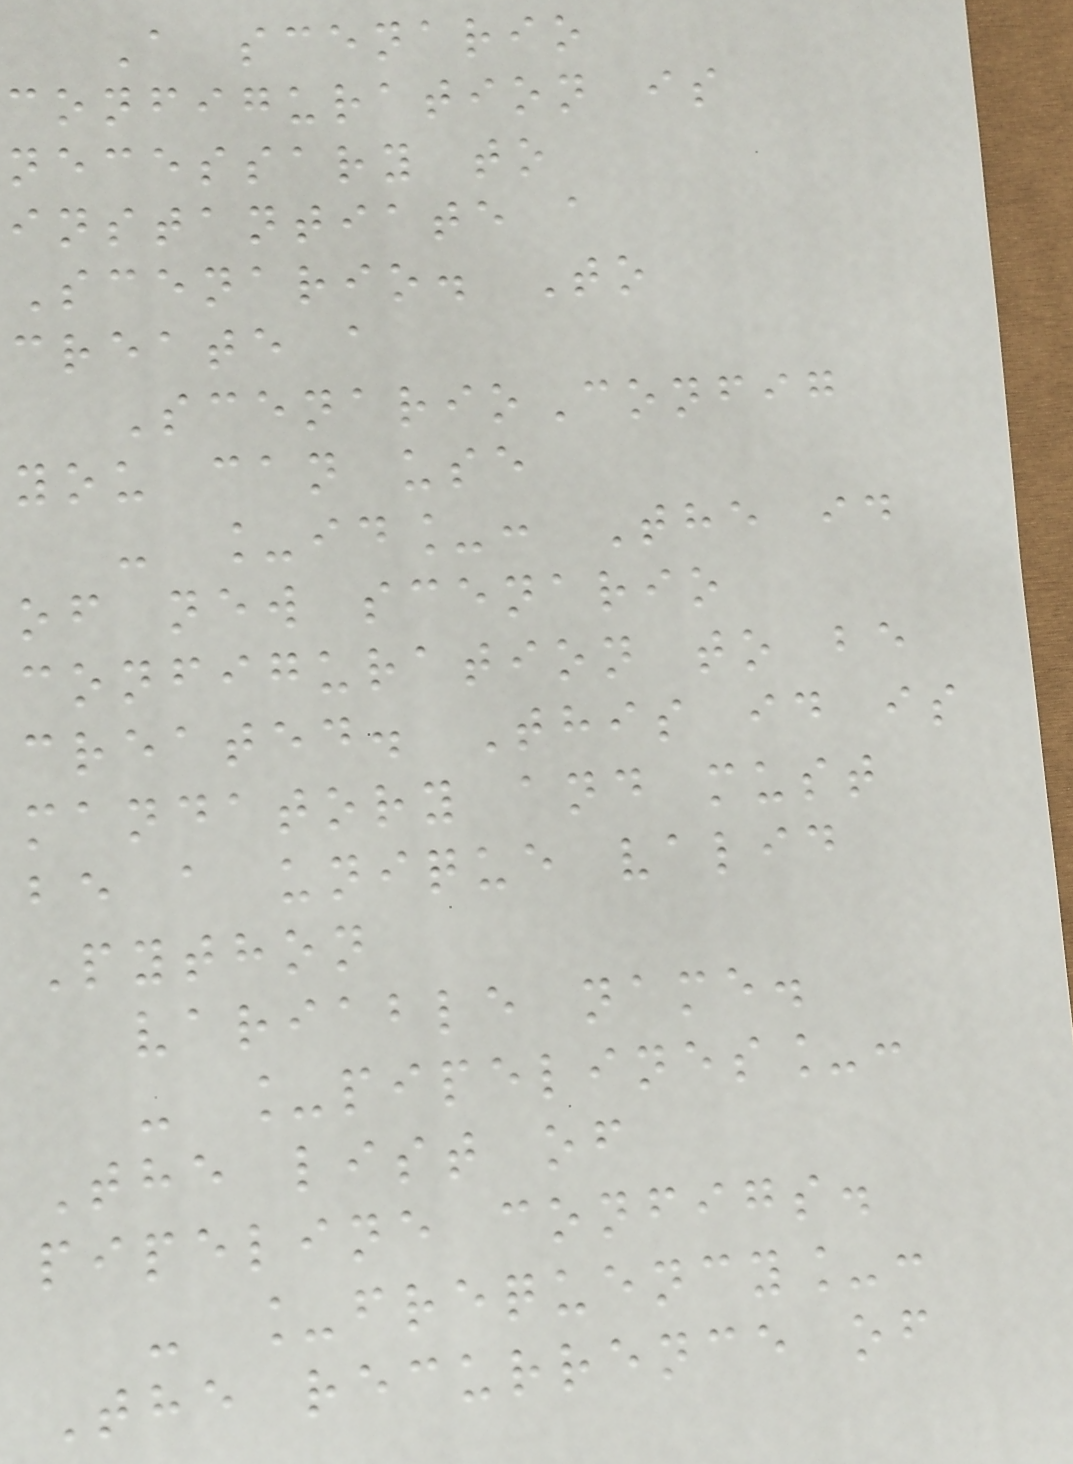A scenario
configuration is
necessary to
instantiate a
Scenario. To
create a
ScenarioConfig
you can use
- _id_: The id
of new scenario
configuration to be
created. This id is
mandatory and must
be a unique valid
Python
variable name.
- _pipelines_:
The list of
pipeline configs.
- _frequency_:
The recurrence of
